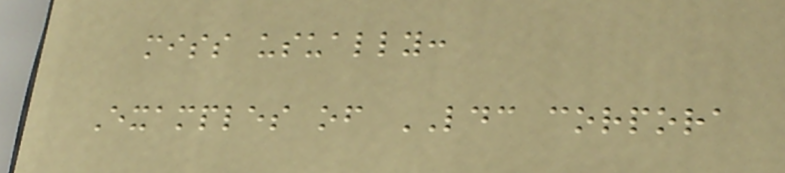miss usually:
Examples of LDC corpora
